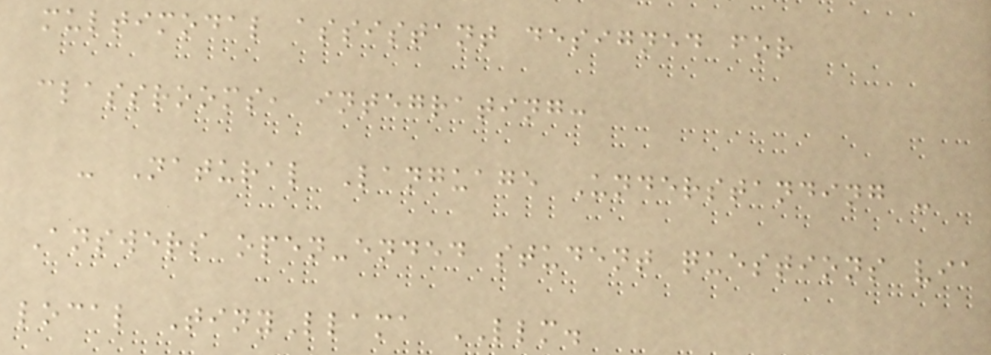multimodal assistant designed for
classrooms, integrating:
- Natural Language Understanding -
Answers open-ended student questions via
local TinyLlama LLM.
